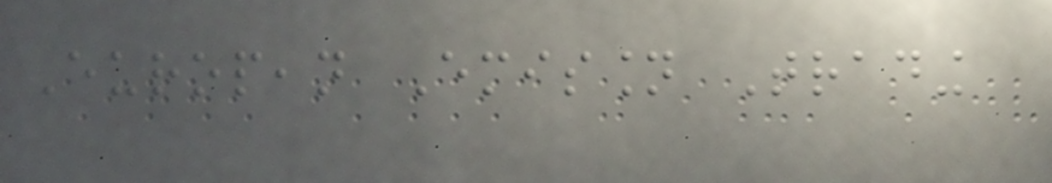European Emission Trading
